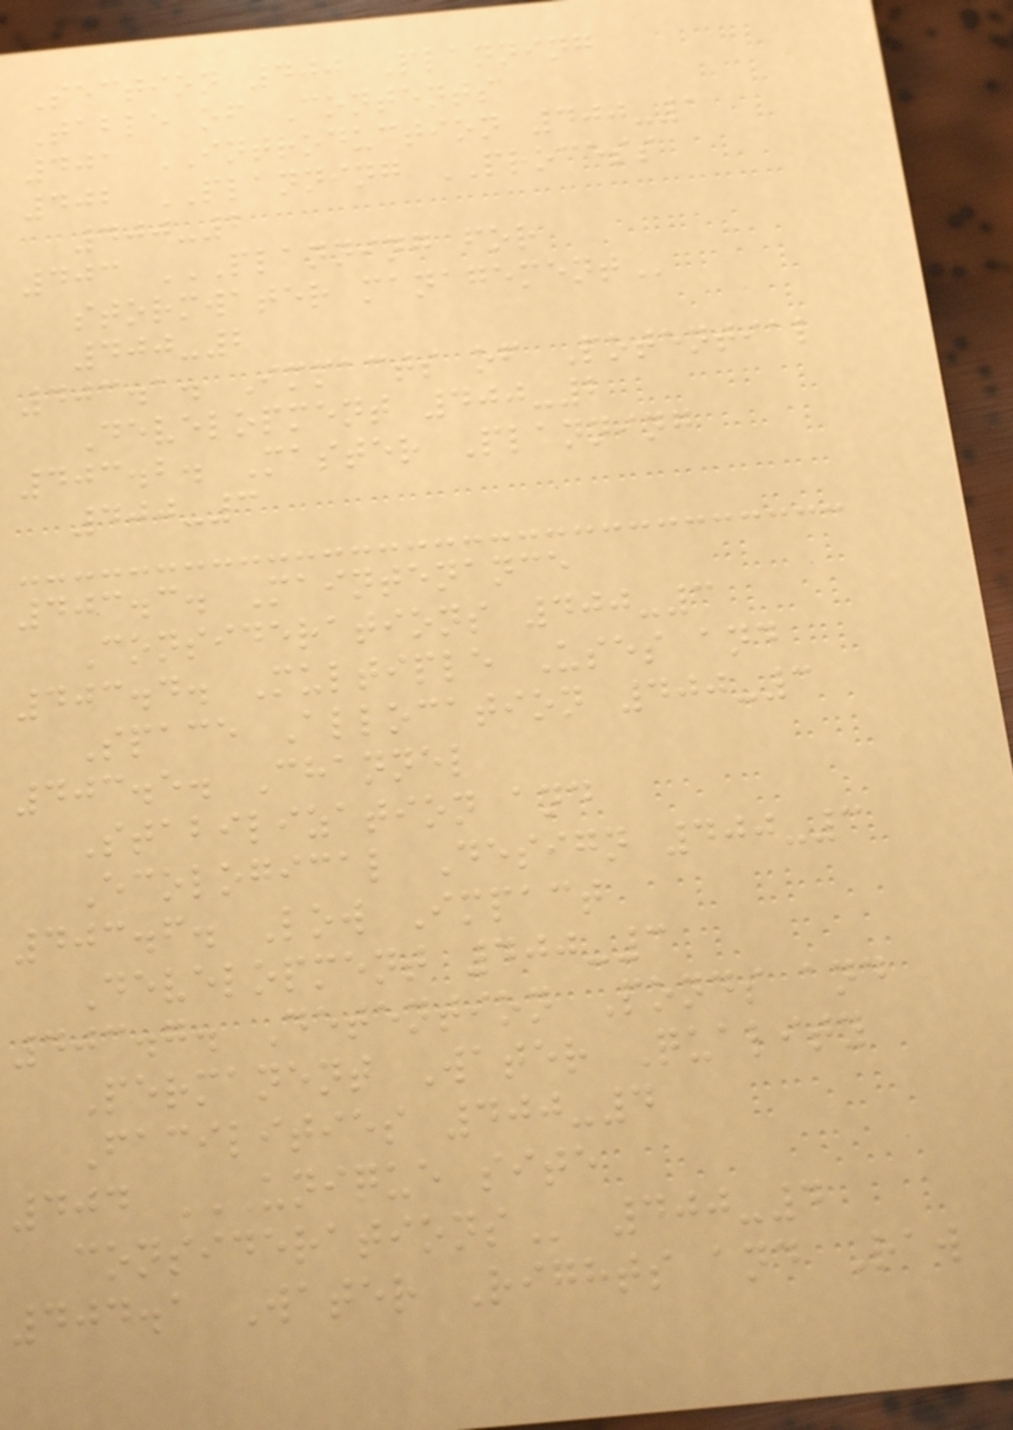Section 400 Planning
Table of Contents
401 INTRODUCTION 400-1
402 PLANNING PROCESS
400-2
403 PLANNING FOR
STORMWATER MANAGEMENT
400-2
403.1. Impacts of Potential
Development 400-2
403.2. Master Planning
400-3
403.3. Maintenance
Considerations 400-3
403.4. Multiple Uses and
Space Allocation 400-3
403.5. Channel
Stabilization and
Ecological Design 400-3
403.6. Low Impact
Development 400-3
403.7. Detention Ponds and
Permanent Water Quality
Facilities 400-4
404 UNIQUE SITE
CONSIDERATIONS 400-4
404.1 Water Rights and Raw
